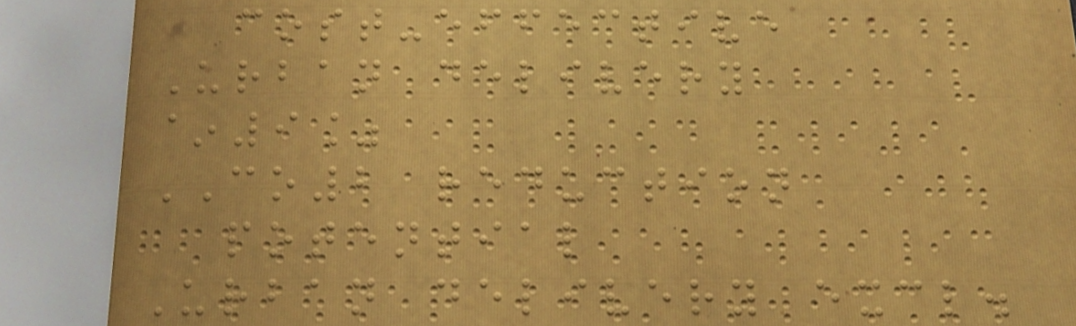cost-effective
Urban delivery
~9%
CO2 reduction
potential
Urban delivery excl.
